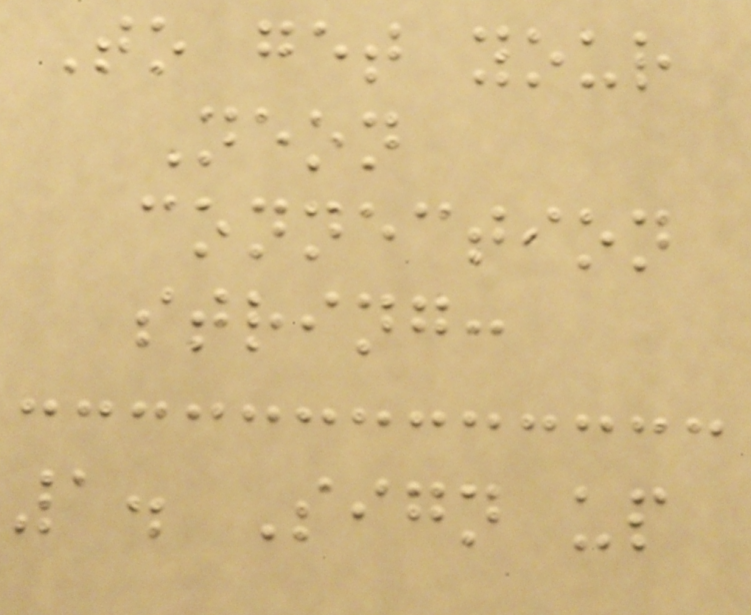To get your
Neon
connection
string:
1. Sign up
